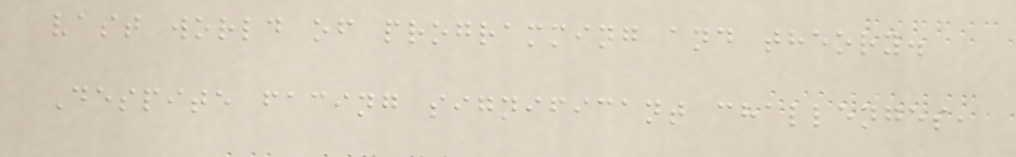vast world of programming and theory.
Despite facing significant challenges,
